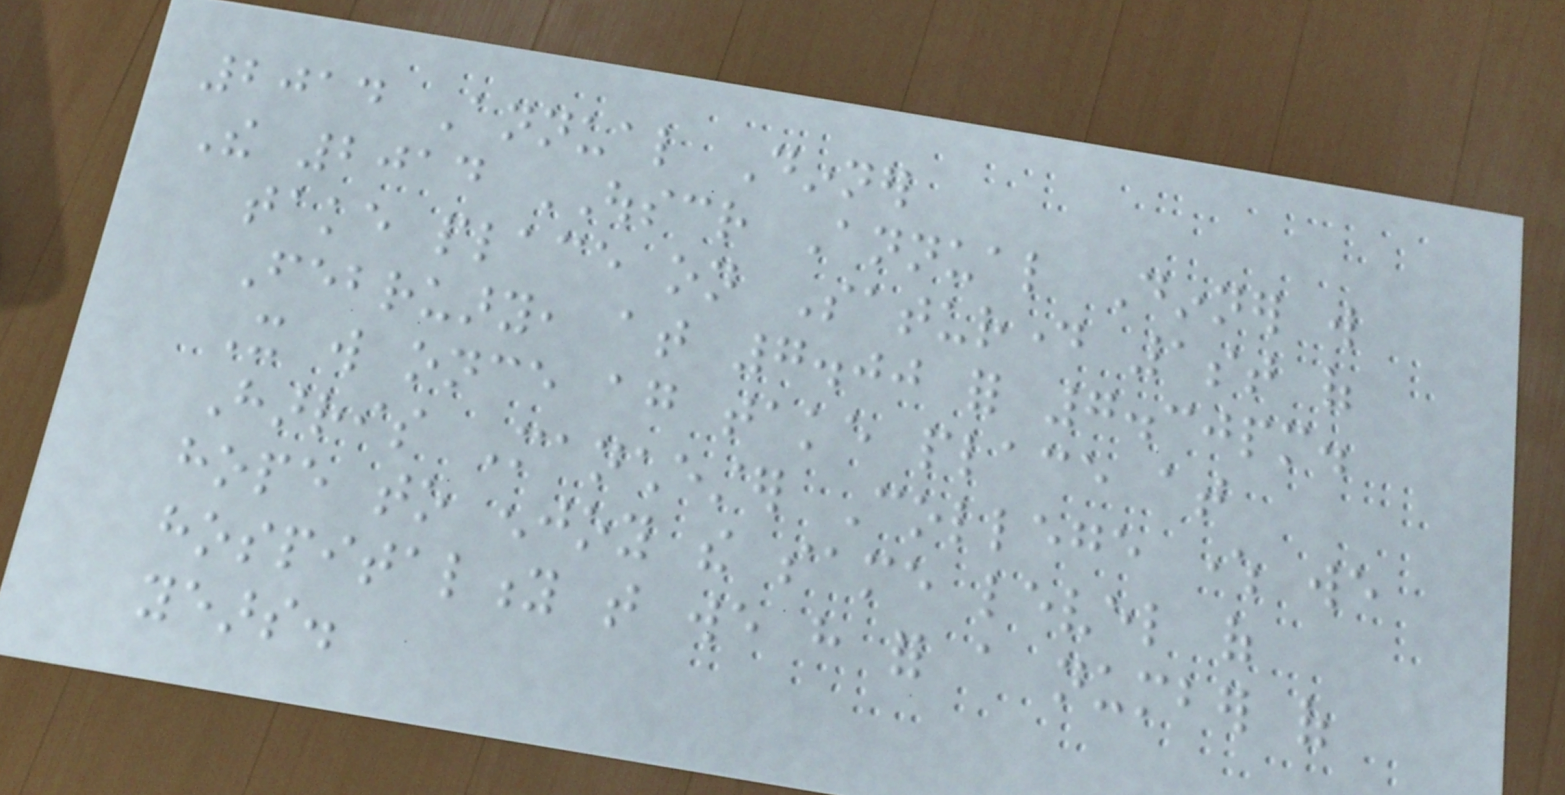2014 Annual Dinner
The 2014 OUSCR Annual Dinner will
take place on Saturday 1st of
February, at 7.00 for 7.30pm.
It will once again take place at
Harris Manchester College where we
hope to enjoy the same level of
hospitality that we have for a number of
years.
